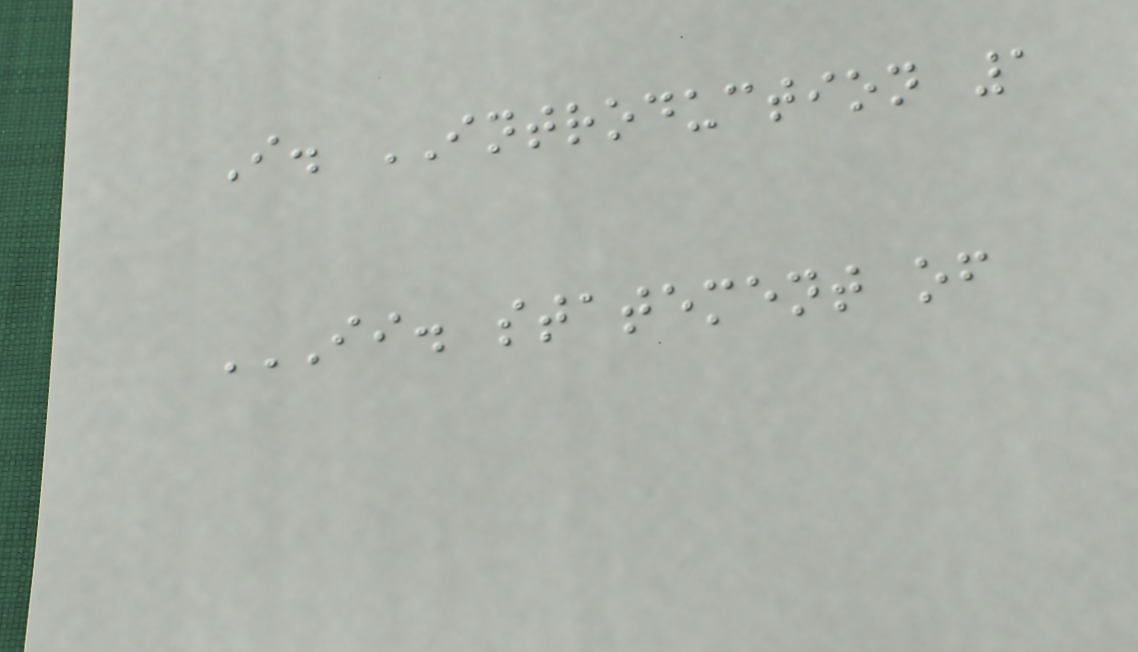I. INTRODUCTION 1
II. STATEMENT OF
